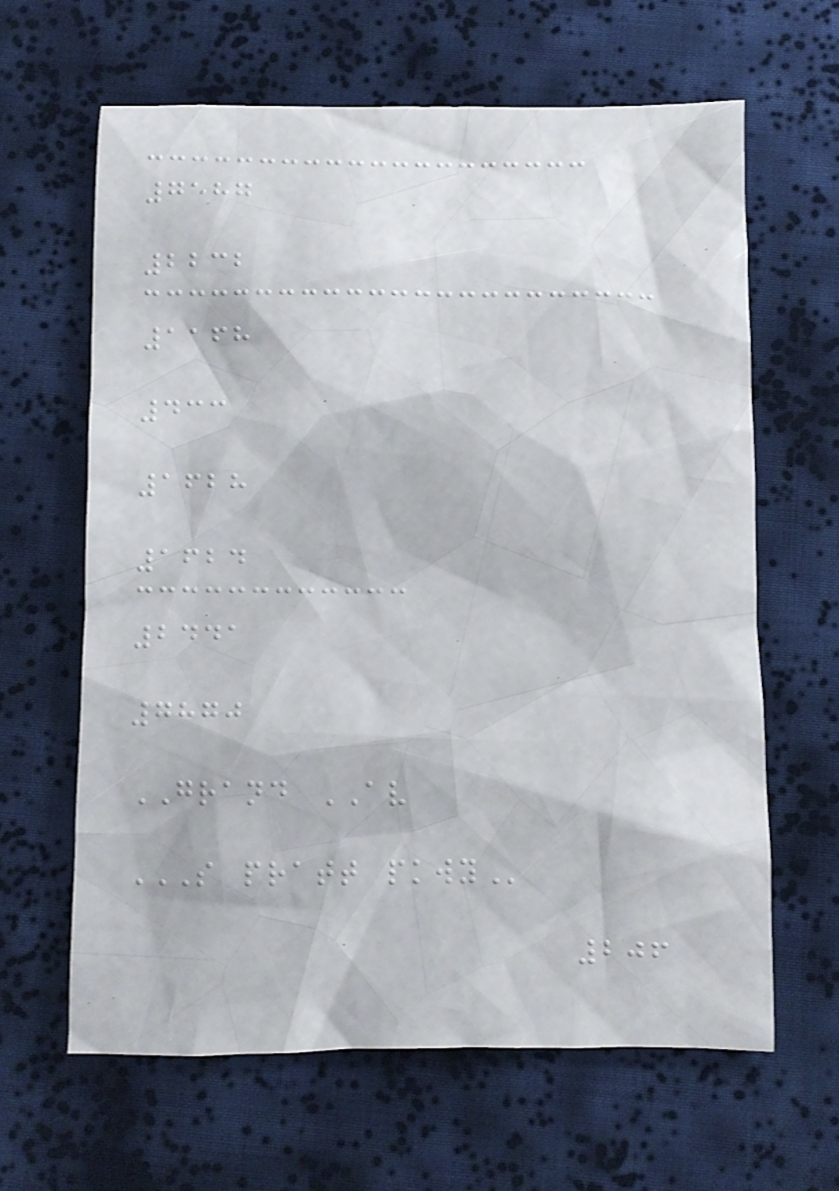7587
2232
1168
433
1628
1624
2441
7870
GRAND AV
S PRATT PKWY
206
